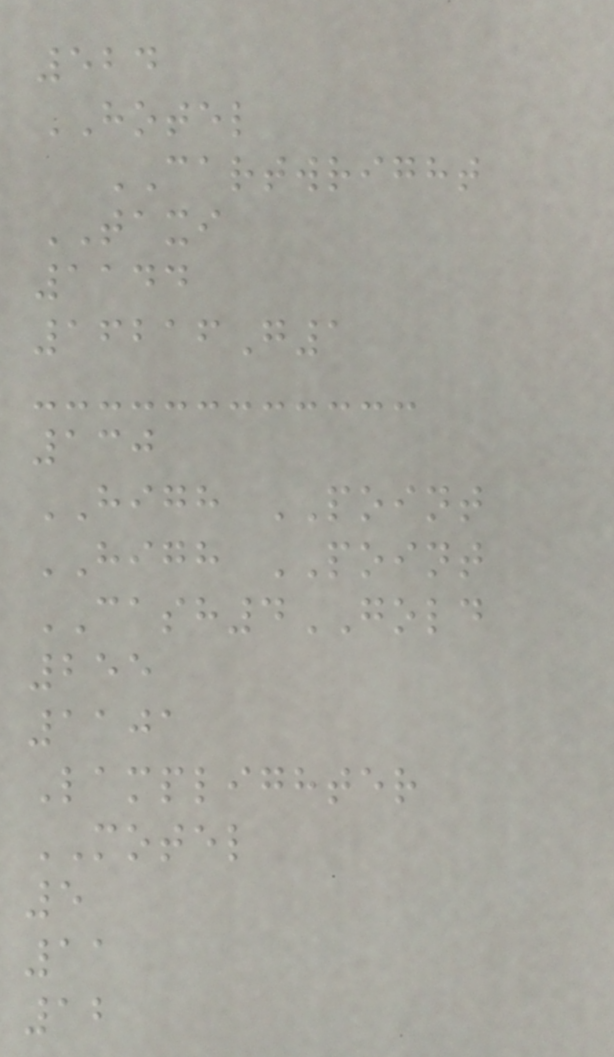524
HOTEL
CARTWRIGHT
TAXI
1144
16216G1
130
HIGH POINT
HIGH POINT
CASH4GOLD
255
1101
Lamplighter
MOTEL
5
11
12
